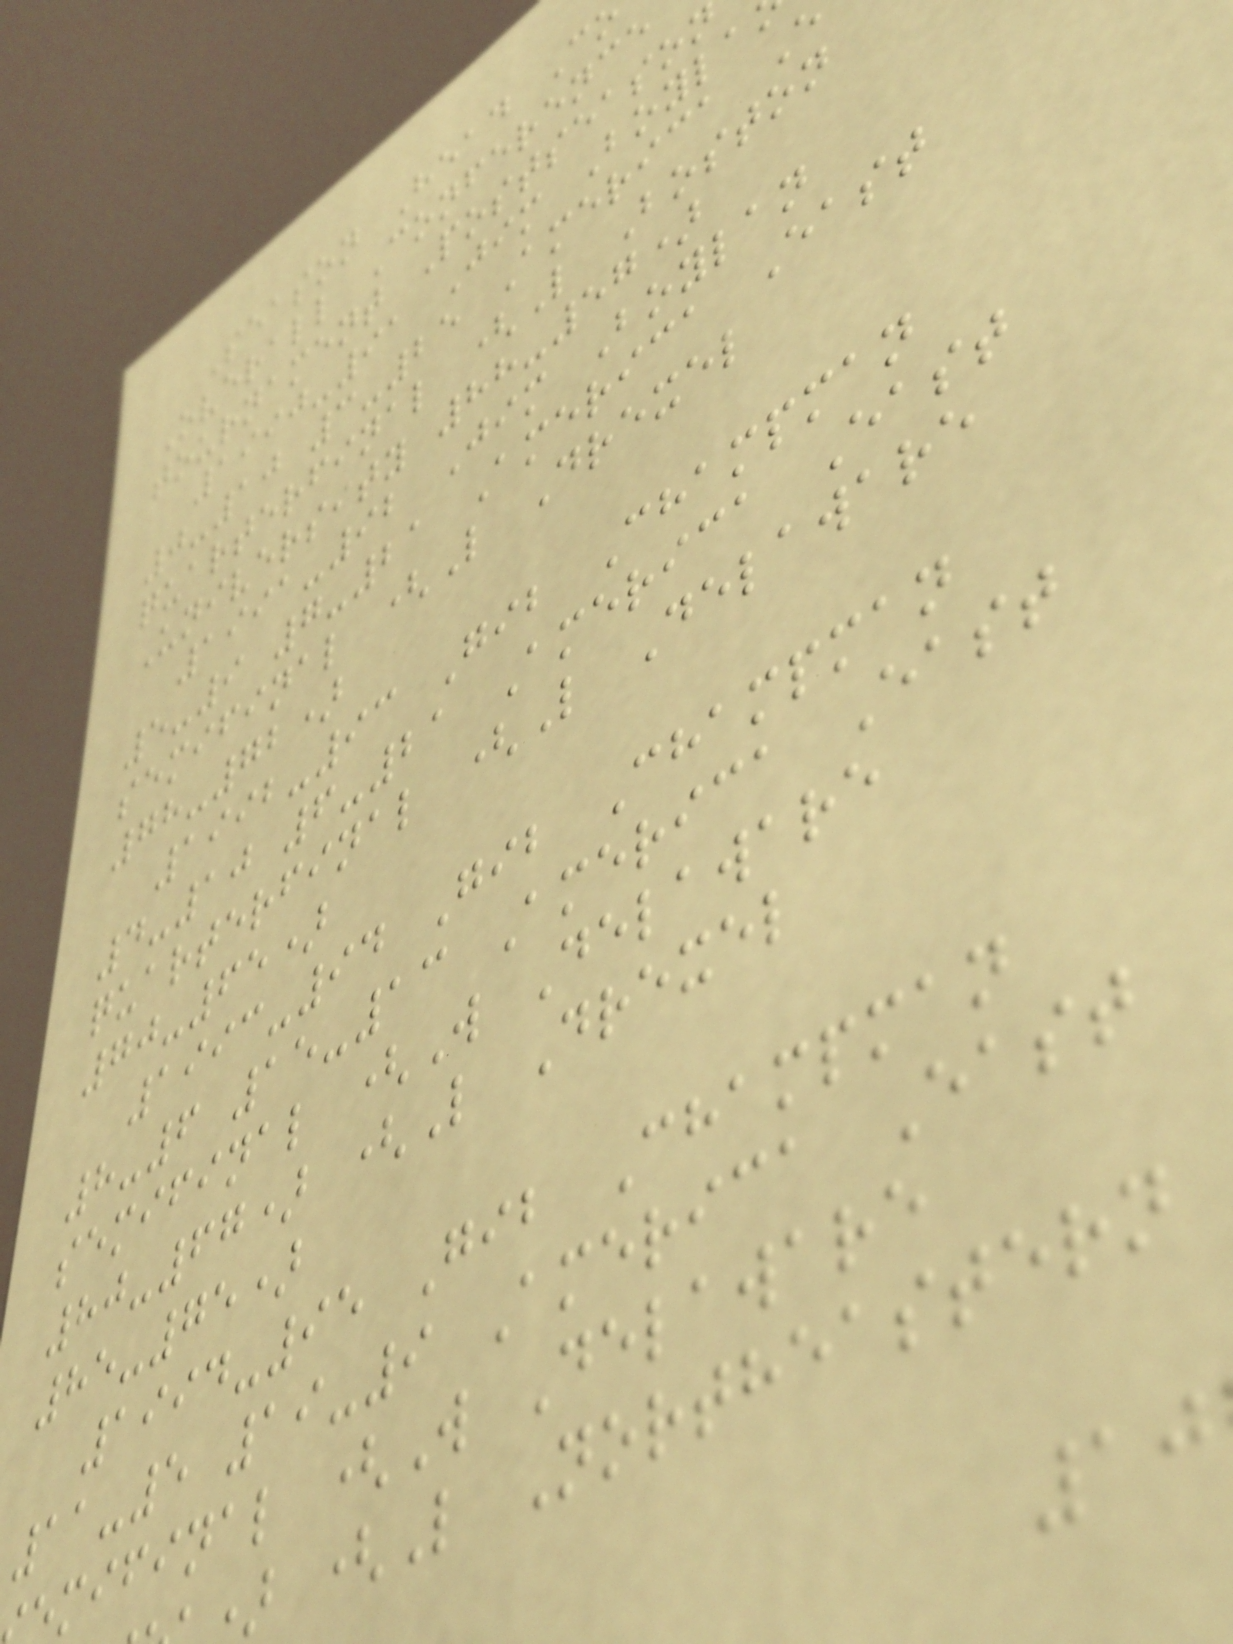Season Head C
Overall Conference
tournament Postseason
1990-91 Jim Boyla
0-10 3-25 America E
quarterfinal (L Boston
University 88-57)
1991-92 Jim Boylan
5-9 7-21 America East
semifinal (L Drexel
78-72)
1992-93 Gib Champman
4-10 6-21 America East
quarterfinal (L Delaware
70-65)
1993-94 Gib Champman
8-6 15-13 America East
semifinal (W Delaware
80-67) (L Drexel
85-75)
1994-95 Gib Champman
11-5 19-9 America East
mifinal (W Delaware
(L Northeastern
